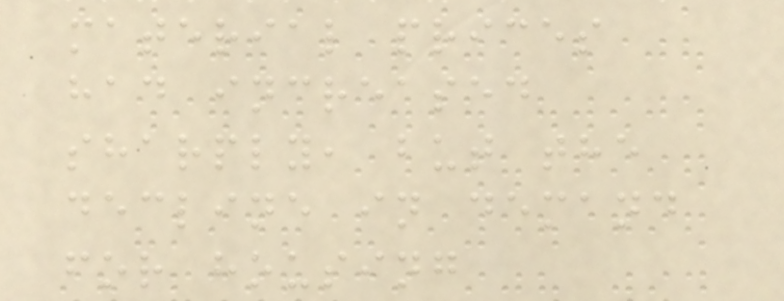material prices
had increased
sharply, but the
decline in demand
for housing
